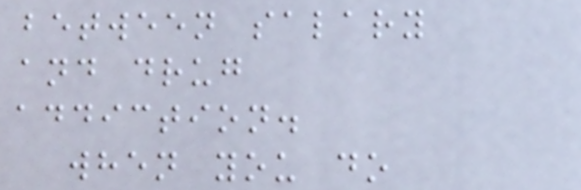between salary
and drug
addiction.
when you do
